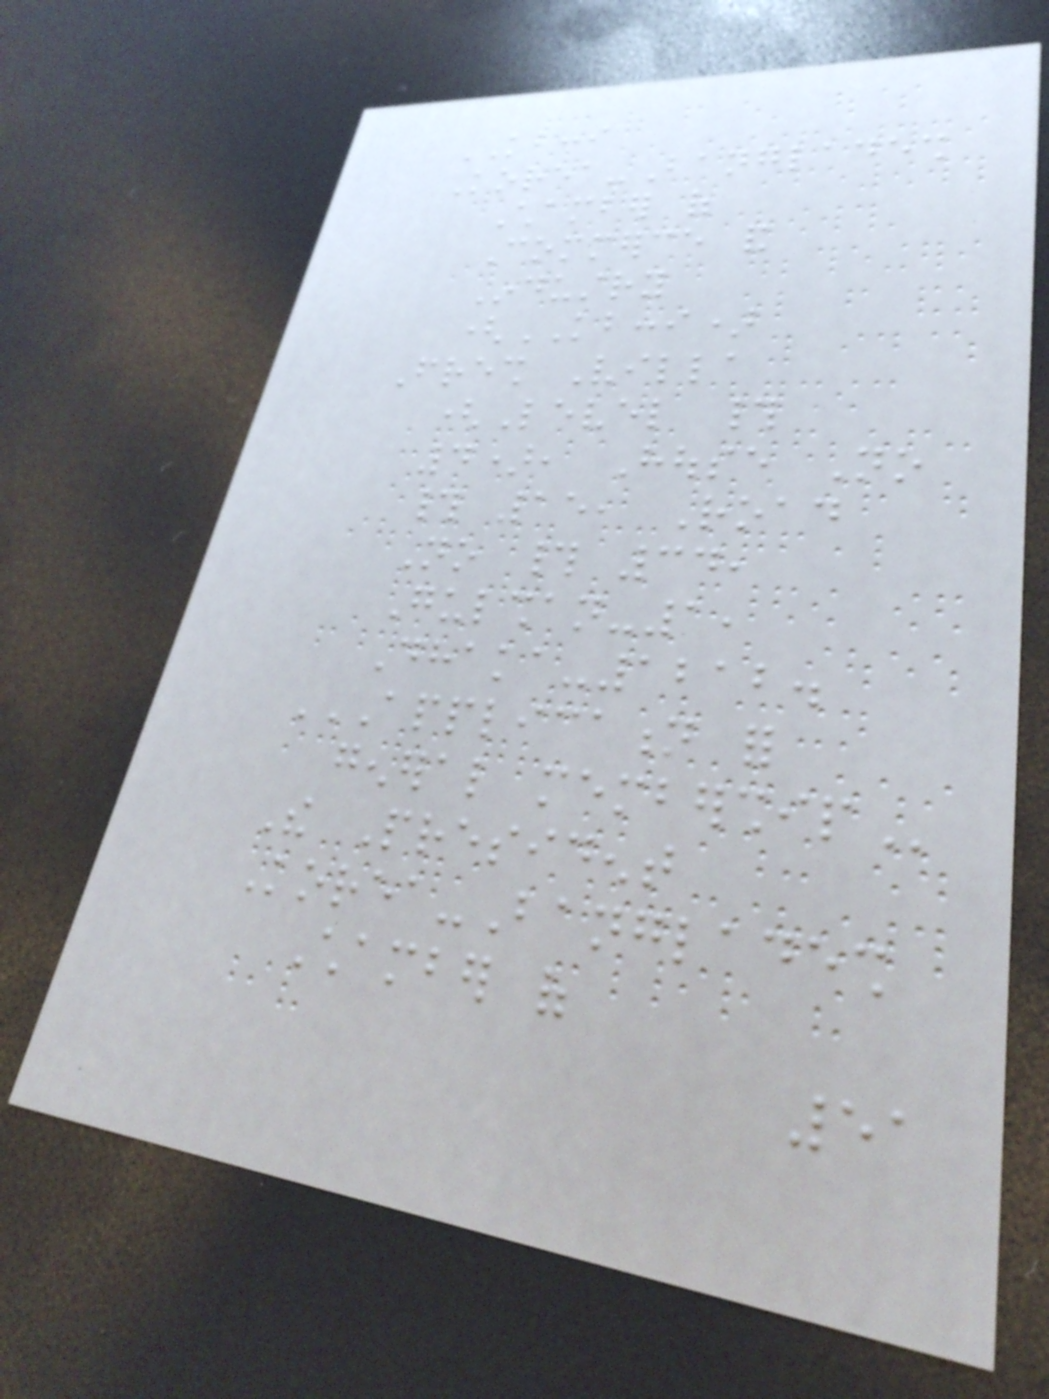KBCCI
Korea-Bangladesh
Chamber of
Commerce and
Industry
(KBCCI)
Fresh Villa
(Level #
4), House No
# 15, Road
No # 34,
Gulshan-1,
Dhaka-1212.
APPLICATION FOR
GENERAL MEMBERSHIP
The President
Korea-Bangladesh
Chamber of
51
